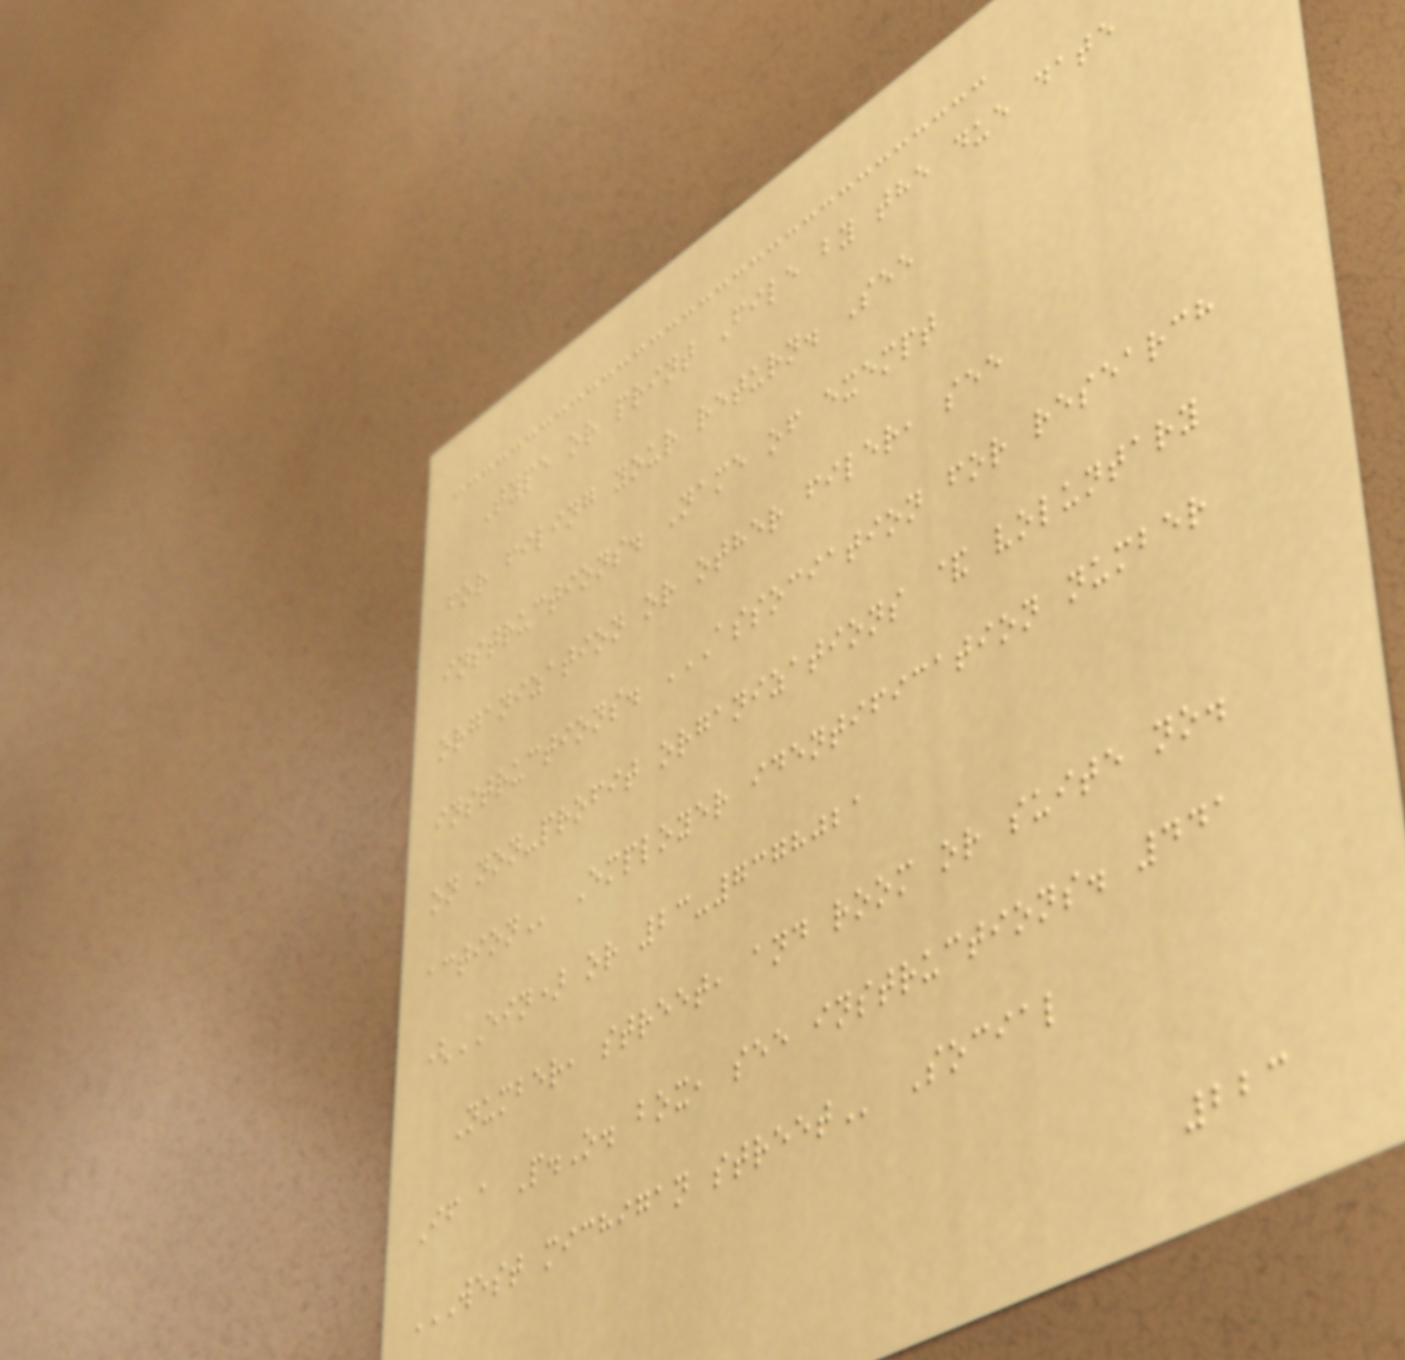Type or print File by the due date
for filing your return. See
instructions. Name of exempt
organization or other filer, see
instructions. ASSOCIATION FOR RESEARCH
ON NON-PROFIT ORGANIZATIONS & VOLUNTARY
ACTION Employer identification number
(EIN) or 23-7378021
Number, street, and room or suite no.
If a P.O. box, see instructions. 441
WEST MICHIGAN STREET Social
223
